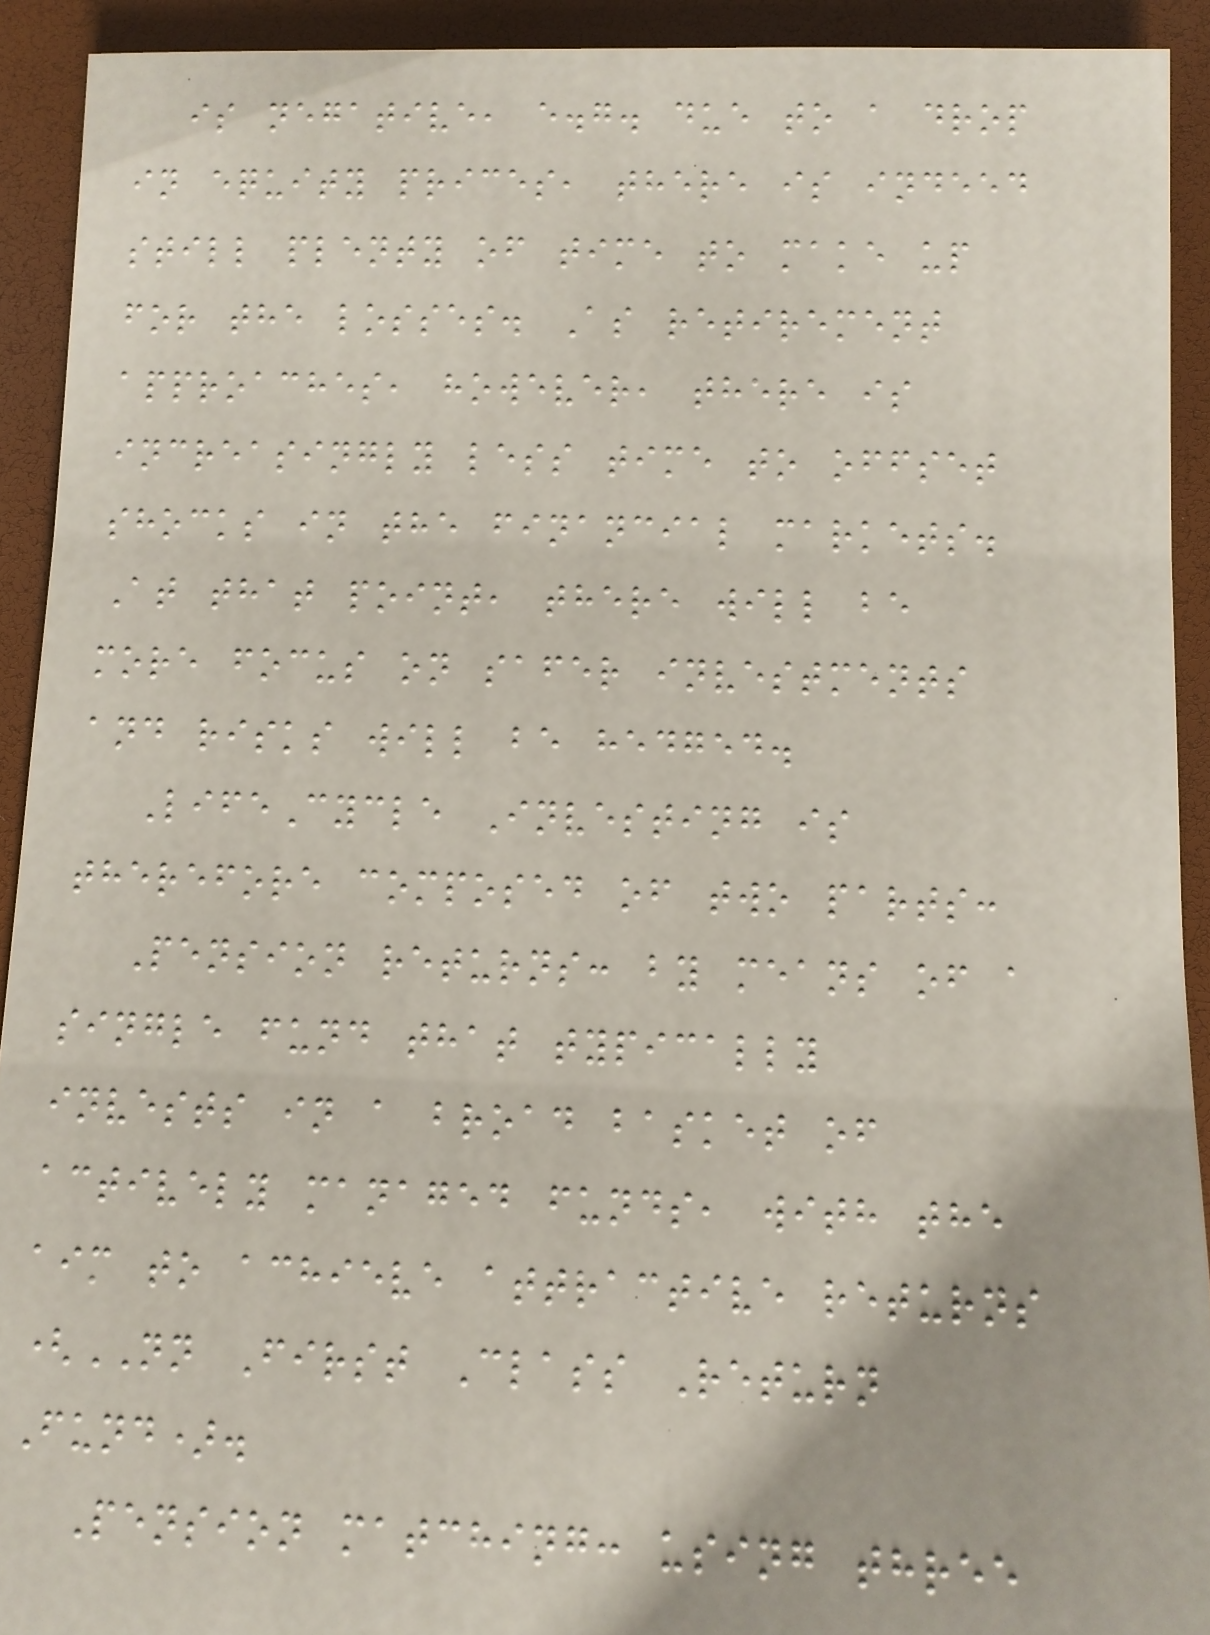is negative, e.g. due to a drop
in equity prices, there is indeed
still plenty of time to make up
for the losses. As retirement
approaches, however, there is
increasingly less time to offset
shocks in the financial markets.
At that point, there will be
more focus on safer investments
and risks will be hedged.
LifeCycle Investing is
therefore composed of two parts:
Pension returns: by means of a
single fund that typically
invests in a broad basket of
actively managed funds, with the
aim to achieve attractive returns
(NN First Class Return
Fund).
Pension matching: using three
